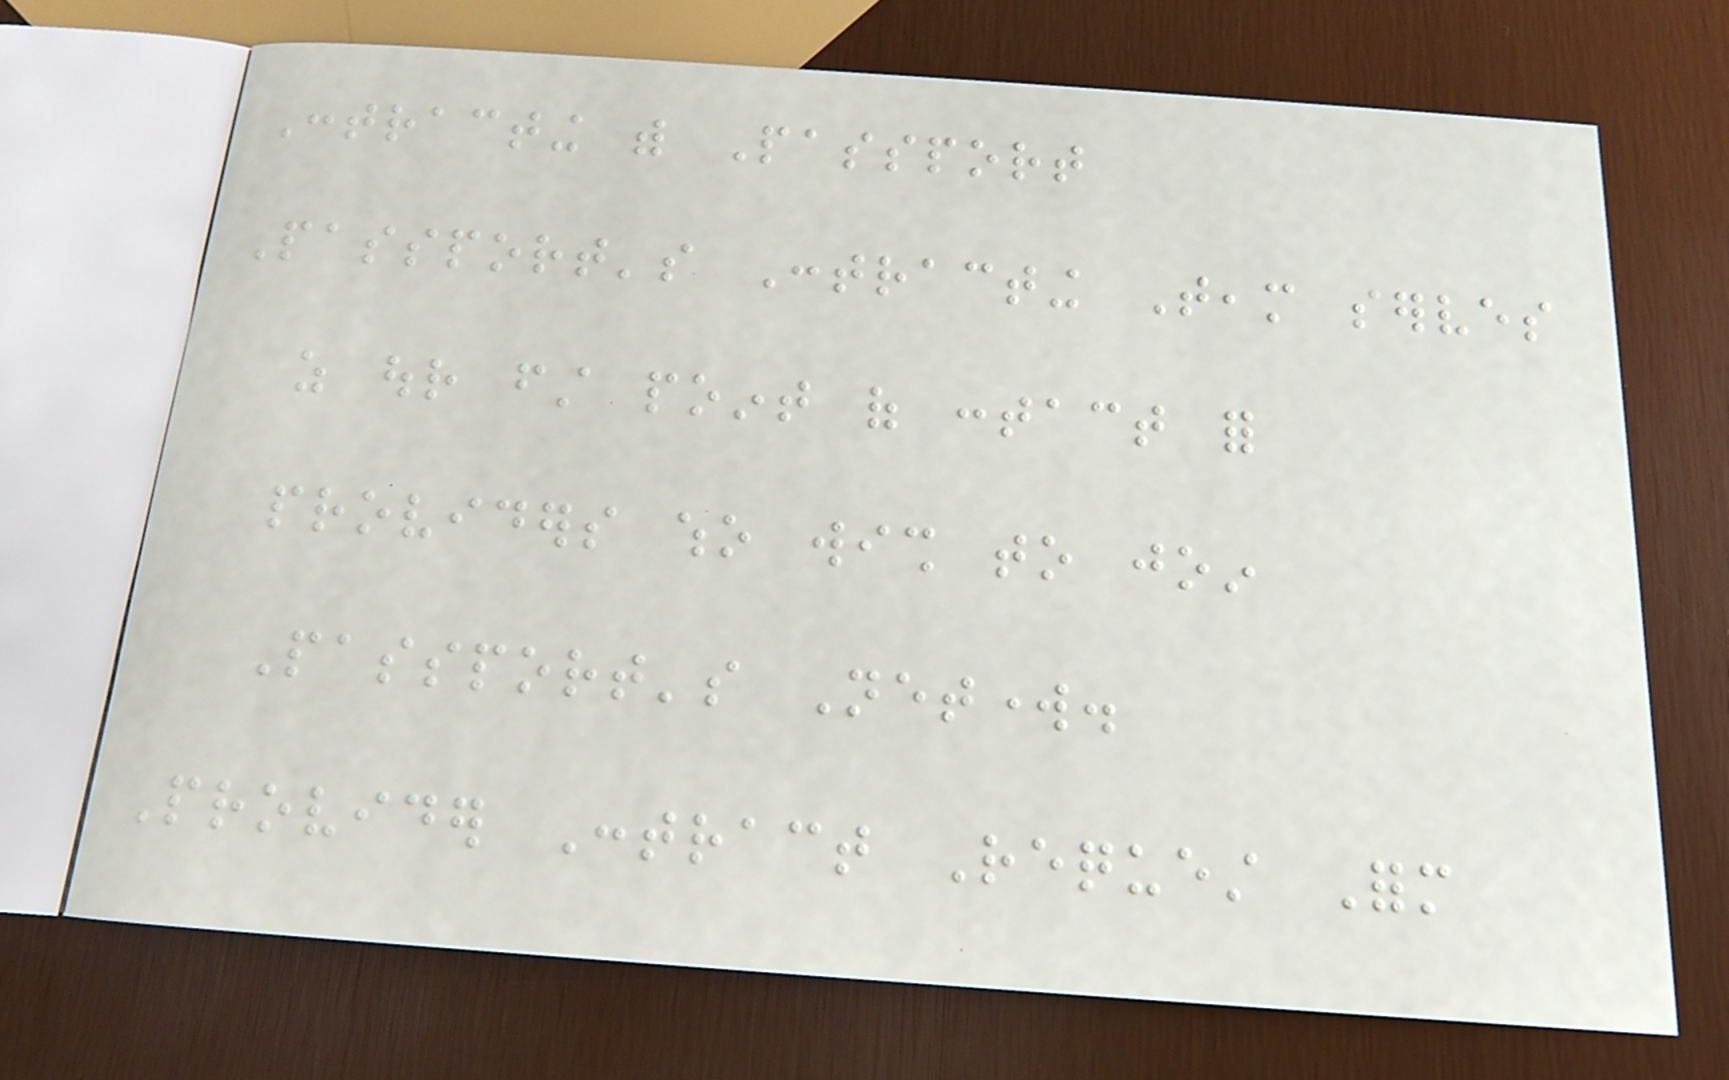Contracting with Passport
Passport's Contracting Team serves
as our first point of contact for
providers who wish to join
Passport's Network.
Provider Contract Request Form
